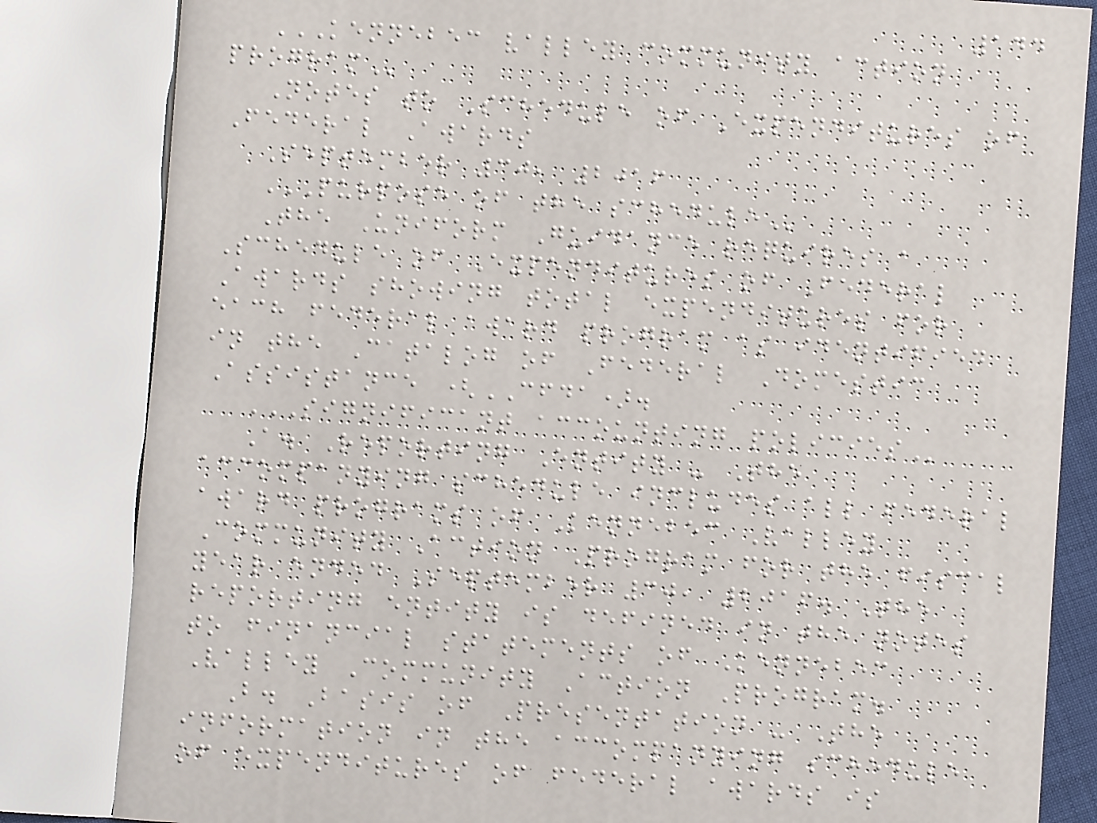144
KENNEBEC VALLEY COMMUNITY ACTION
PROGRAM
Notes to Schedule of Expenditures of
Federal Awards
September 30, 2016
PURPOSE OF THE SCHEDULE
The Uniform Guidance requires a
Schedule of Expenditures of Federal
Awards showing total expenditures for
each federal award program as identified
in the Catalog of Federal Domestic
Assistance (CFDA).
SIGNIFICANT ACCOUNTING POLICIES
A. Reporting Entity - The
accompanying schedule includes all federal
award programs of Kennebec Valley
Community Action Program for the fiscal
year ended September 30, 2016. The
reporting entity is defined in the notes
to financial statements of Kennebec
Valley Community Action Program.
B. Basis of Presentation - The
information in the accompanying schedule
of expenditures of federal awards is
